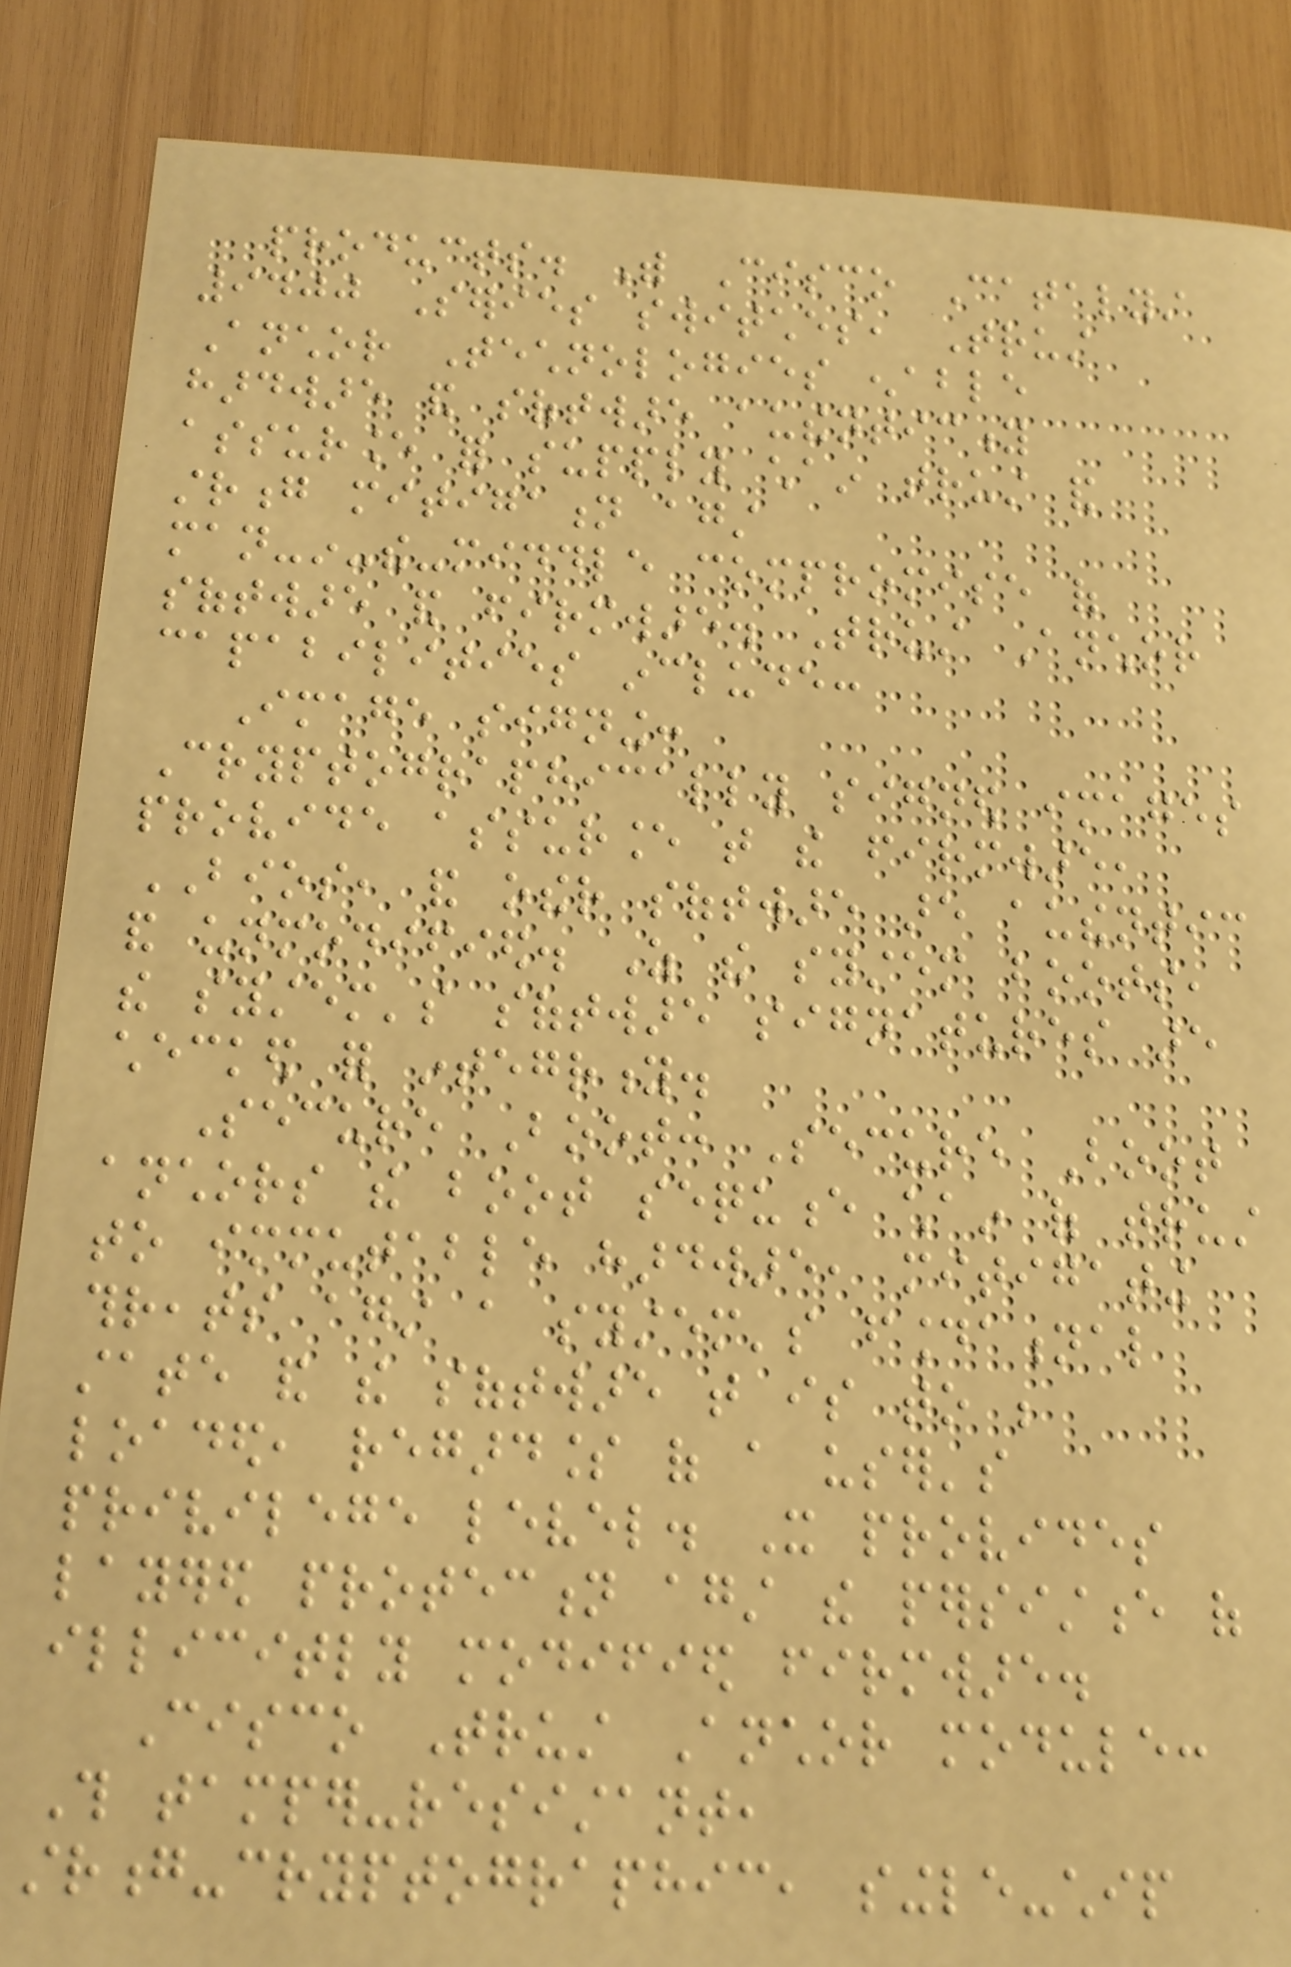products. With Cisco Catalyst
9400 Series switches, Trust
Anchor Technologies enable
hardware and software authenticity
assurance for supply chain trust and
strong mitigation against
man-in-the-middle compromise of
software and firmware. Trust Anchor
capabilities include:
Image signing:
Cryptographically signed images
provide assurance that the firmware,
BIOS, and other software are authentic
and unmodified. As the system boots,
the system's software signatures are
checked for integrity.
Secure Boot: Secure Boot
anchors the boot sequence chain of trust
to immutable hardware, mitigating
threats against a system's foundational
state and the software that is to be
loaded, regardless of a user's
privilege level. It provides
layered protection against the persistence of
illicitly modified firmware.
Cisco Trust Anchor module:
This tamper-resistant,
strong-cryptographic, single-chip
